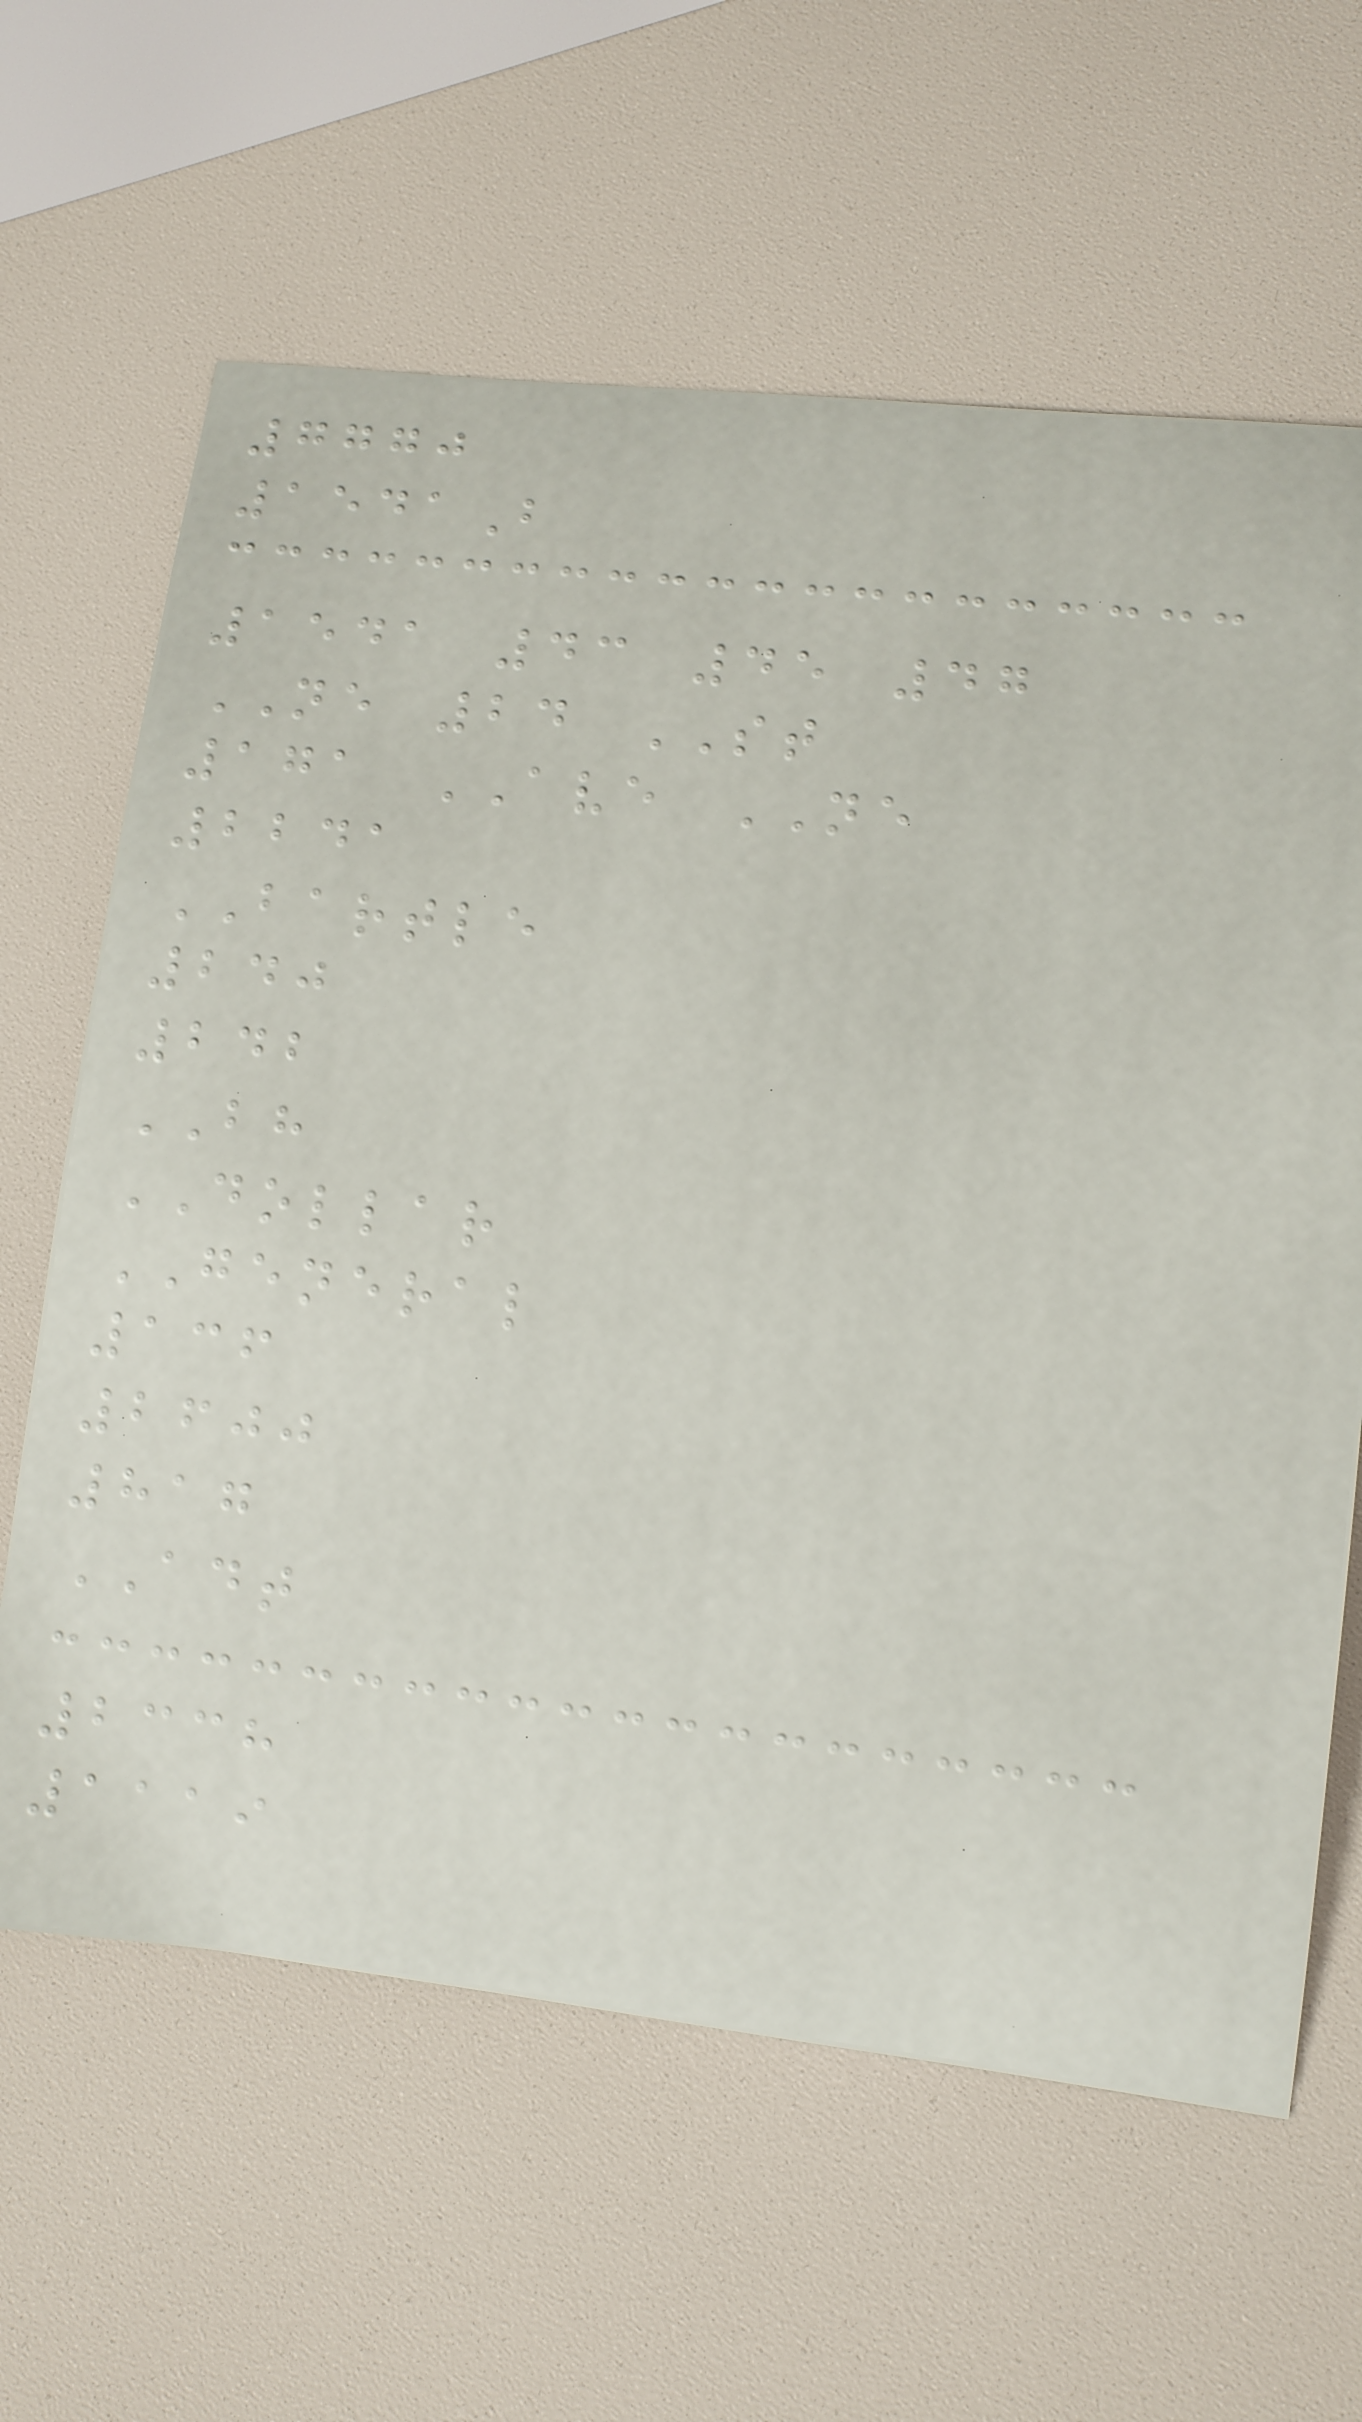7770
1541B
1541 43 45 47
NE 24 ST
171 AVE NE
2241
BARTLE
240
242
BH
DOLLAR
GENERAL
136
2600
817
ADT
2338
1119
